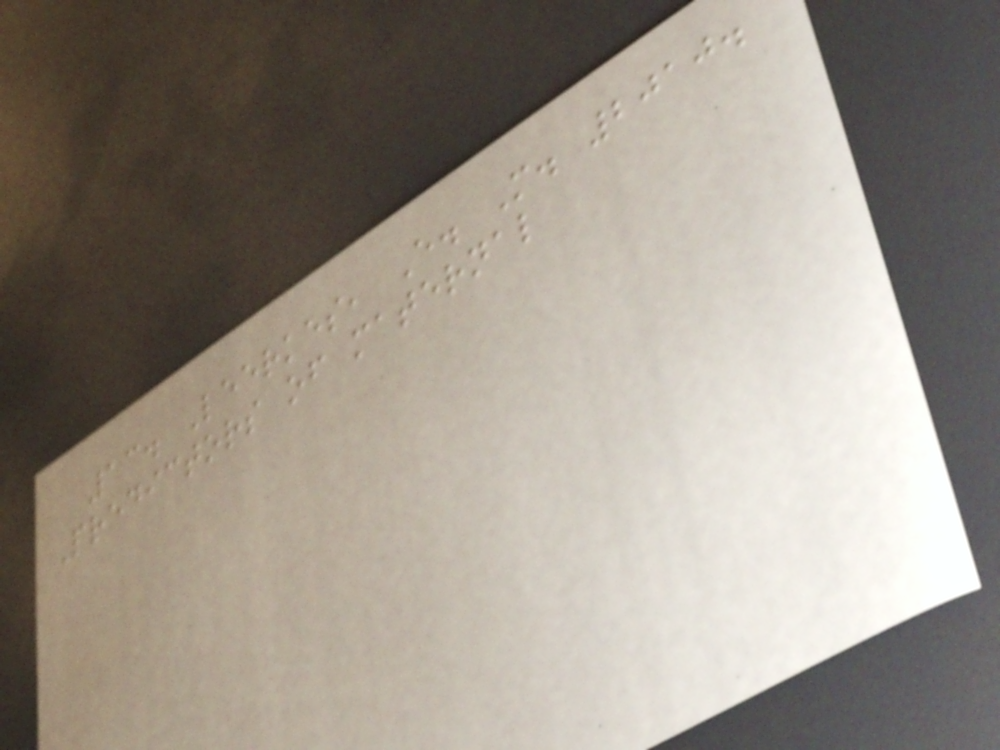13. Leerkes, E. M. 2010.
Predictors of maternal
